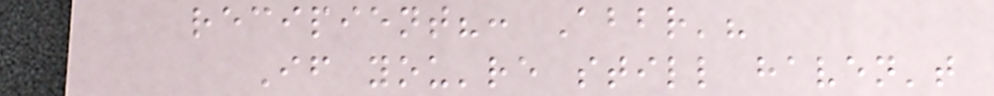recipient?: Abbr'?
If you're still haven't
